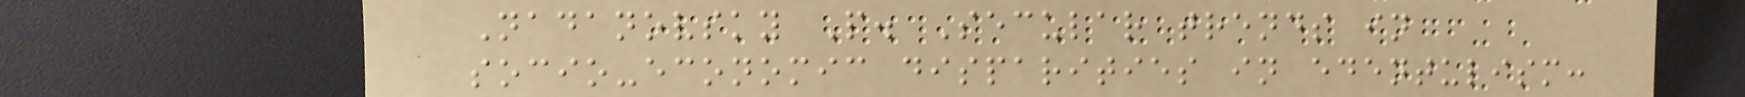Nadanovsky P. Secular trends in
socio-economic disparities in edentulism:
